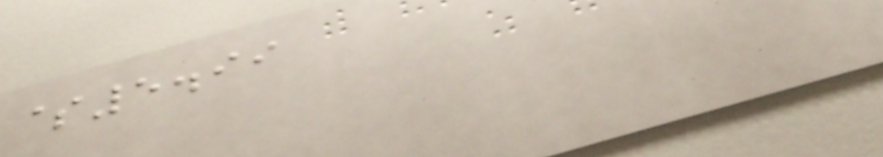$5.99
